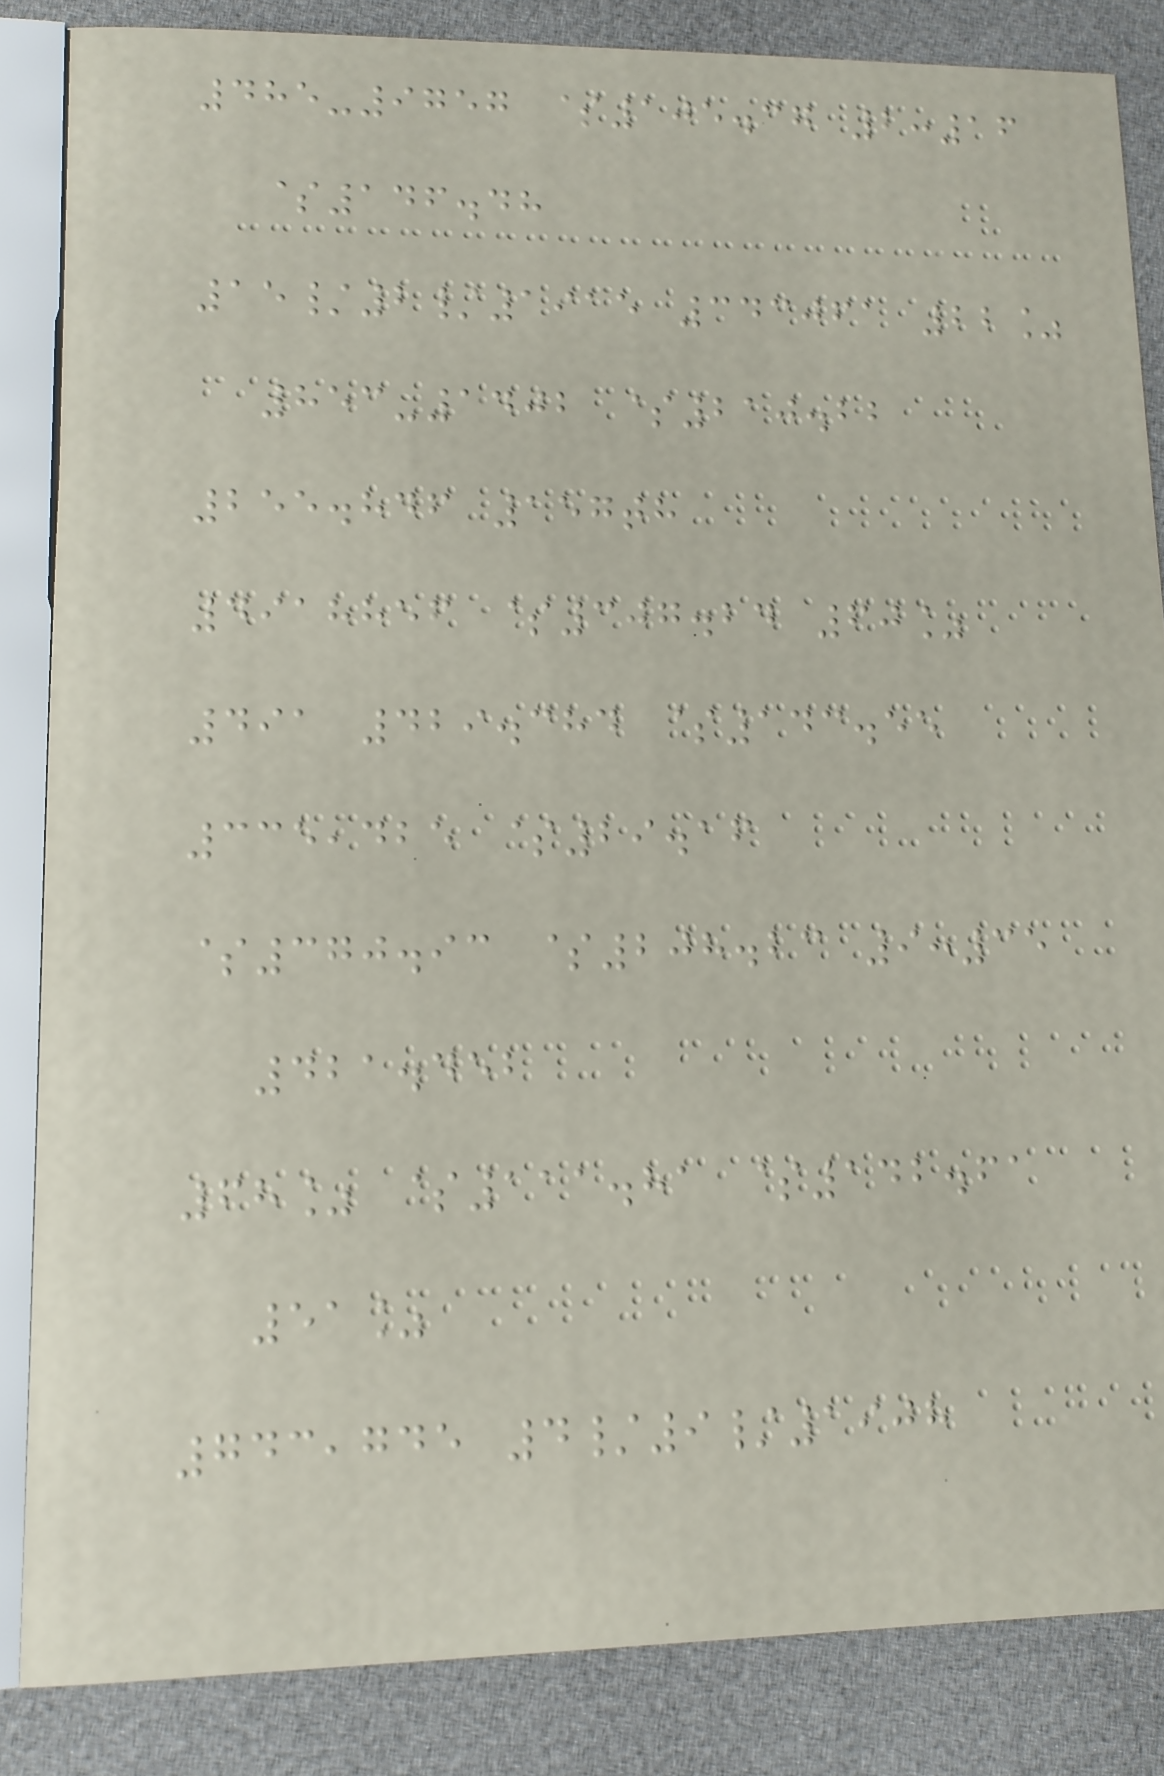485-9757 $105.37 2:16
$146.48
15/2/1915 343061 22%
853-1402 $210.22
255.846 157th
4918856 $307.24 60%
491 429.384 $143.55
335,425 $29.16
$370.93 $208.23 9:35
421.452
68% $111.81 $142.61
51%
743,745 4/9/1908
